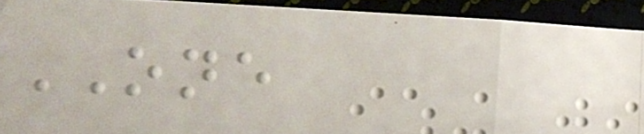ONE
